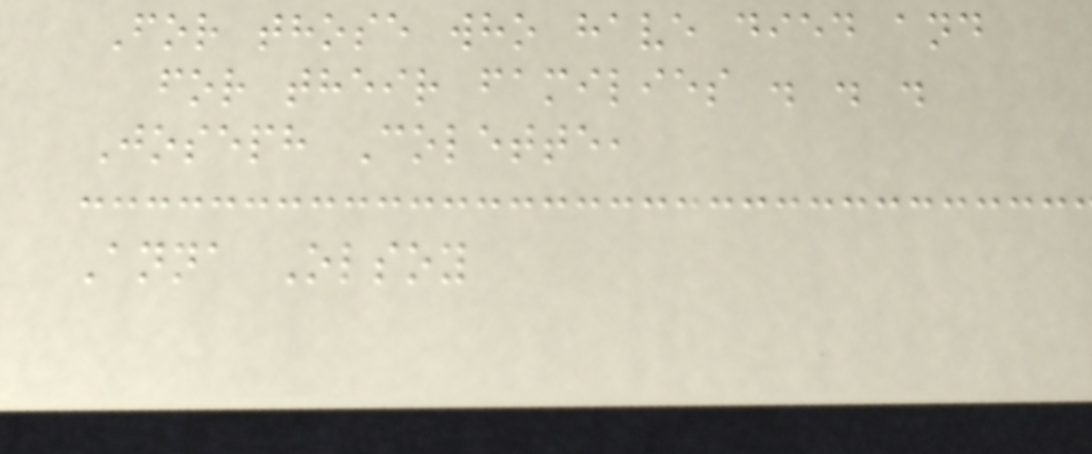For those who have died and
for their families . . .
Joseph Colette,
Anna Olsoy
